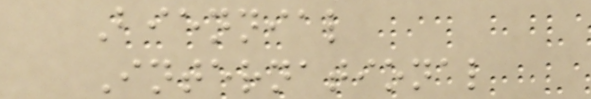Biennial
International
